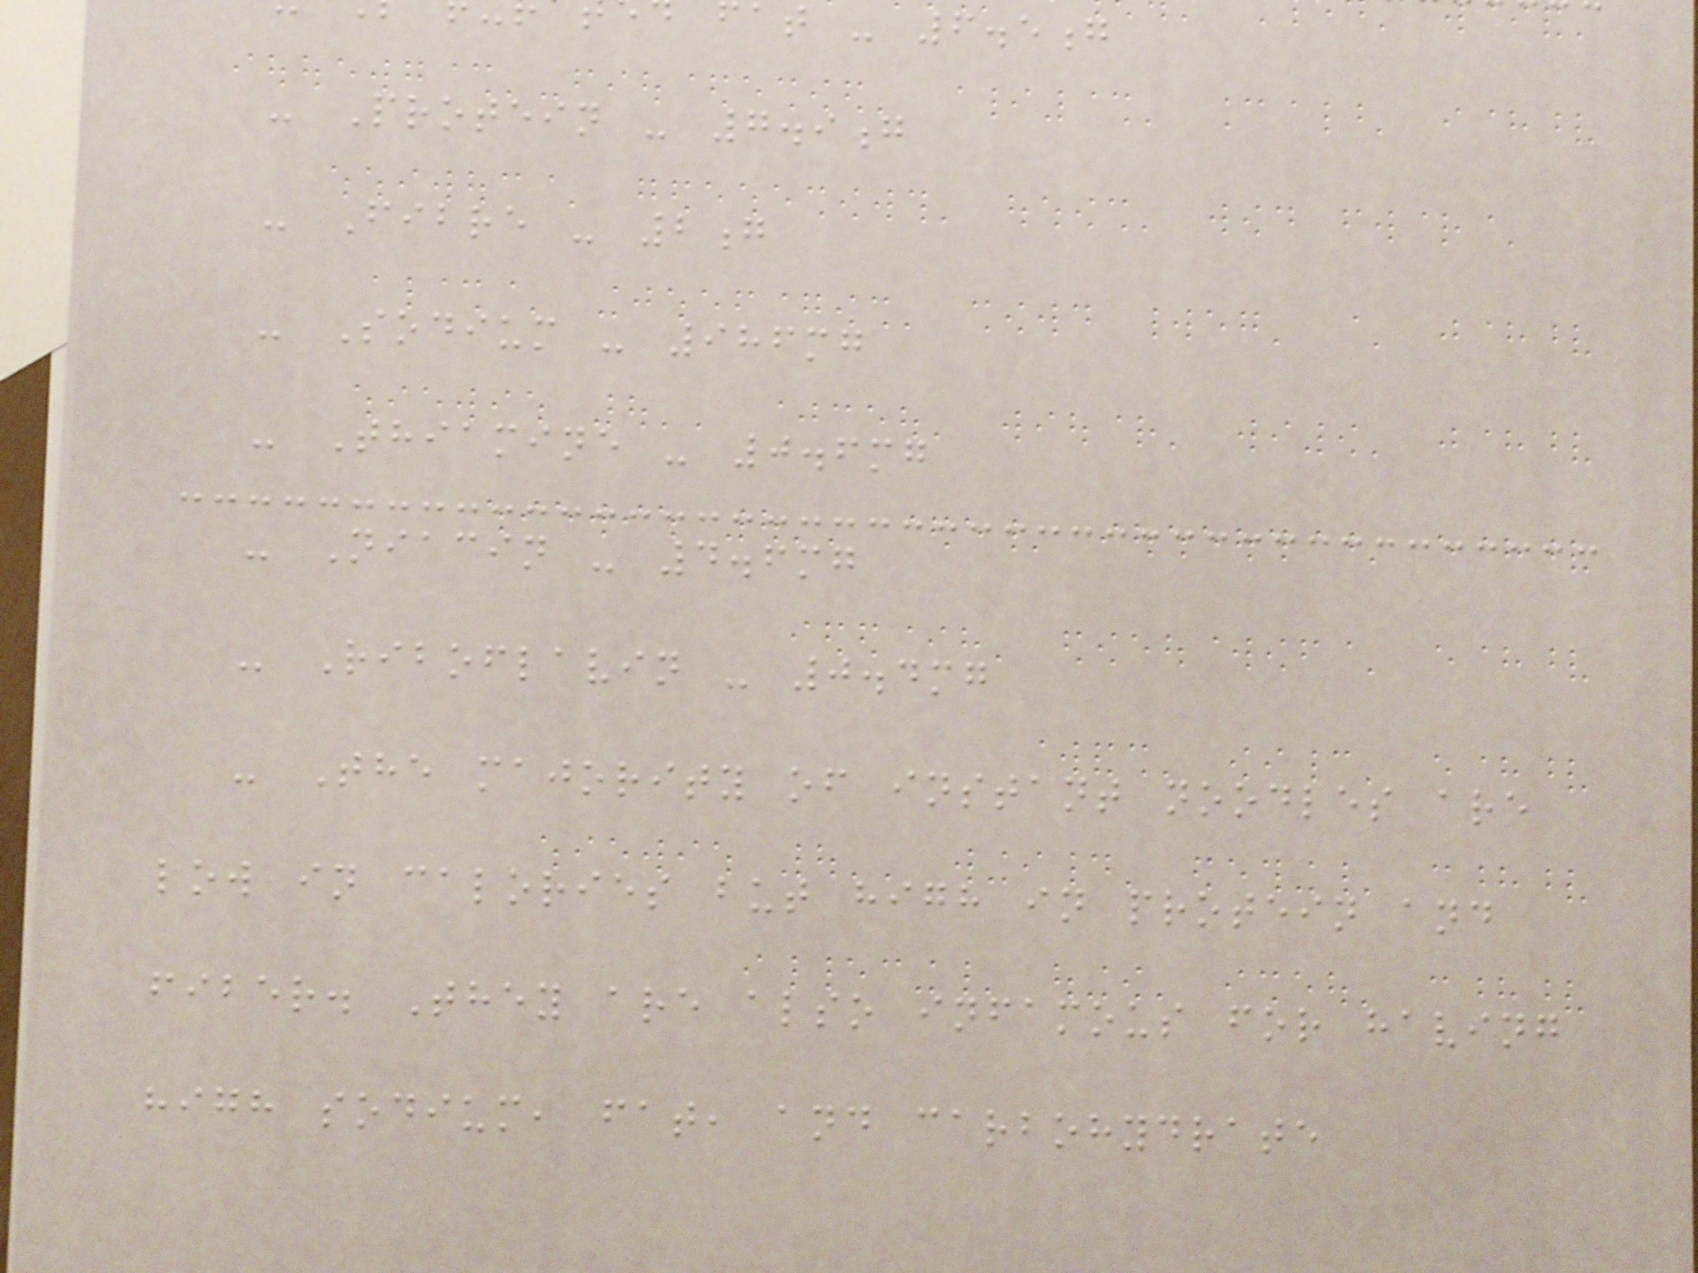at - 6.5g
- Protein - 7.9g
- Fibre - 2g
- Sodium - 986mg
- Thiamine - 0.6mg
- Niacin - 4.6mg
- Riboflavin - 0.4mg
- The majority of instant noodles are
low in calories but high in protein and
fiber. They are also infamous for having
high sodium, fat, and carbohydrate
